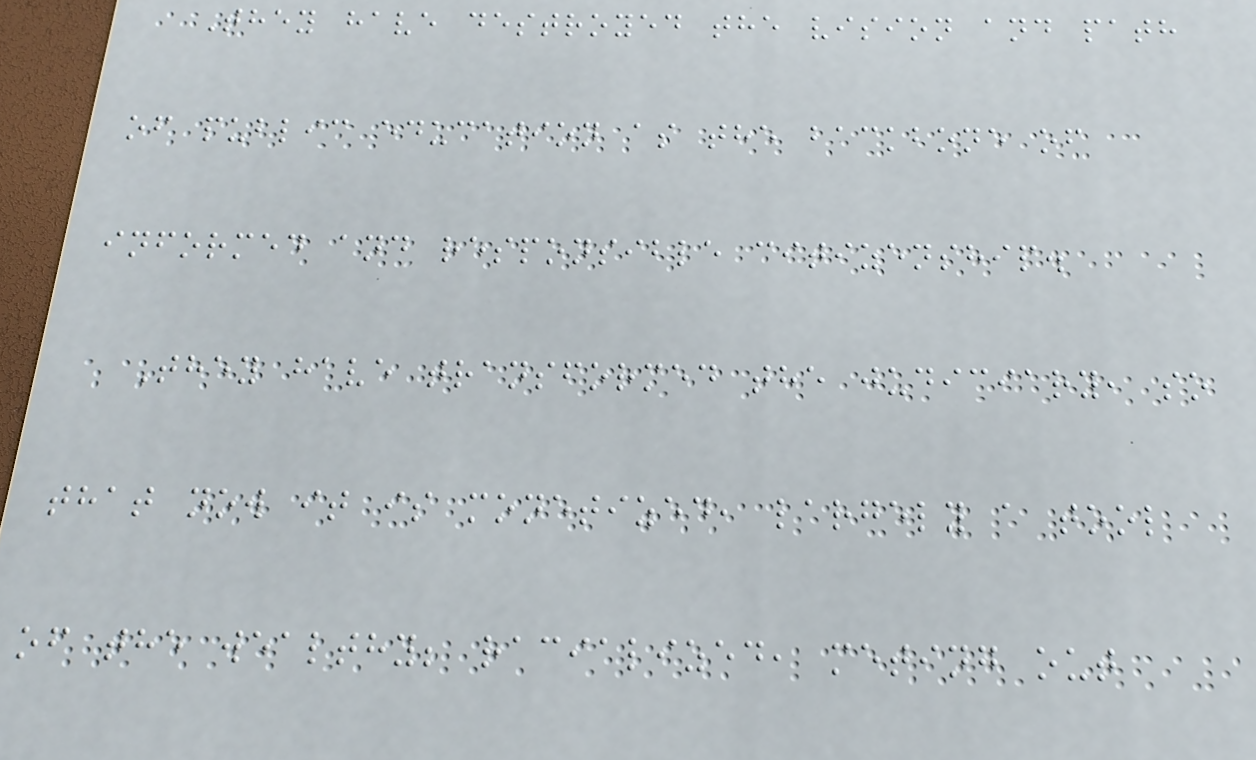They have destroyed the vision and path
of public education as the backbone of
informed and responsible citizenship.
They have transformed the judiciary, so
that now it is monetized, largely a tool
of the wealthy; racialized, meting out
